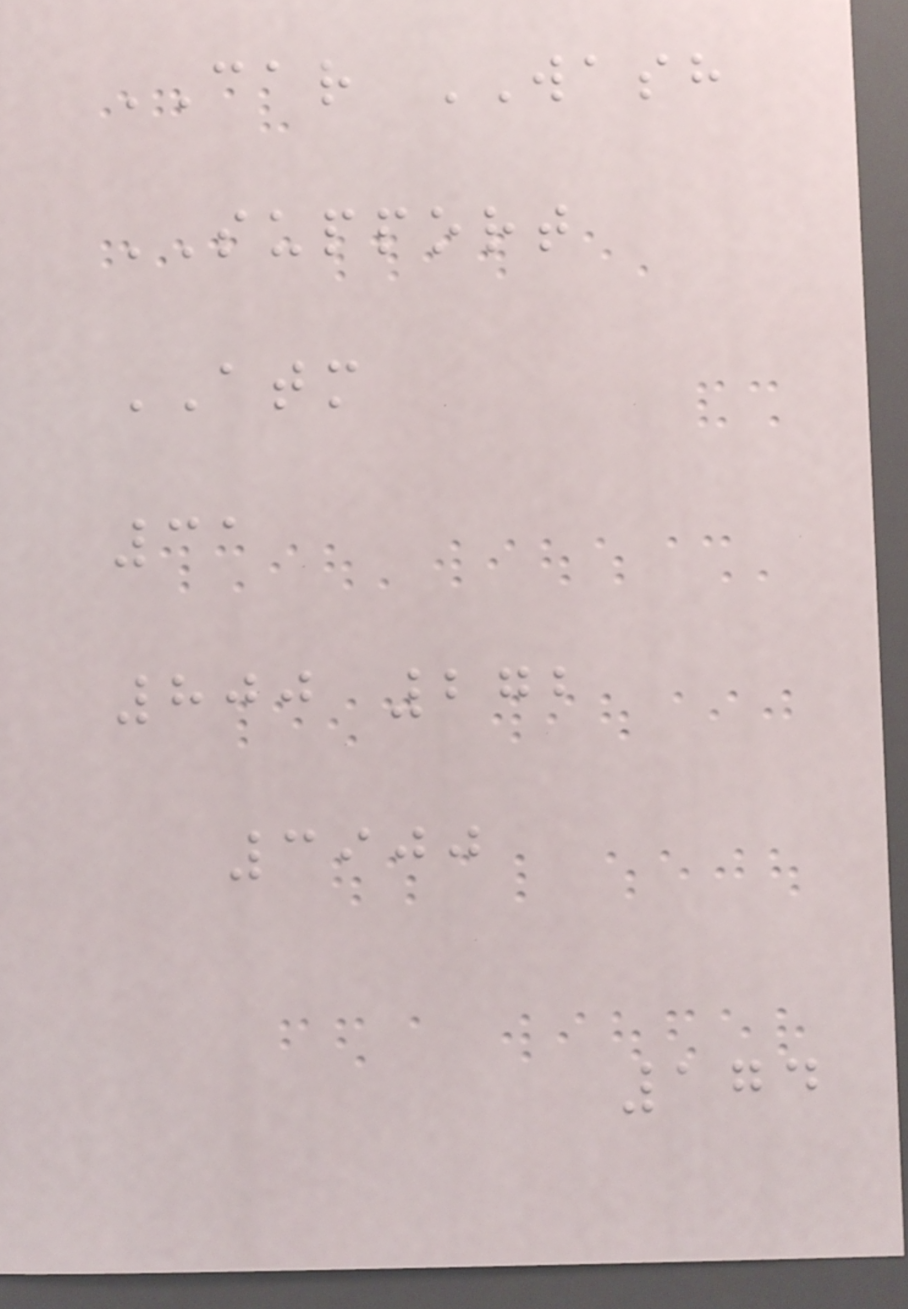CAR WASH
SUPPORT
ATM
31
800 272
3900
174
